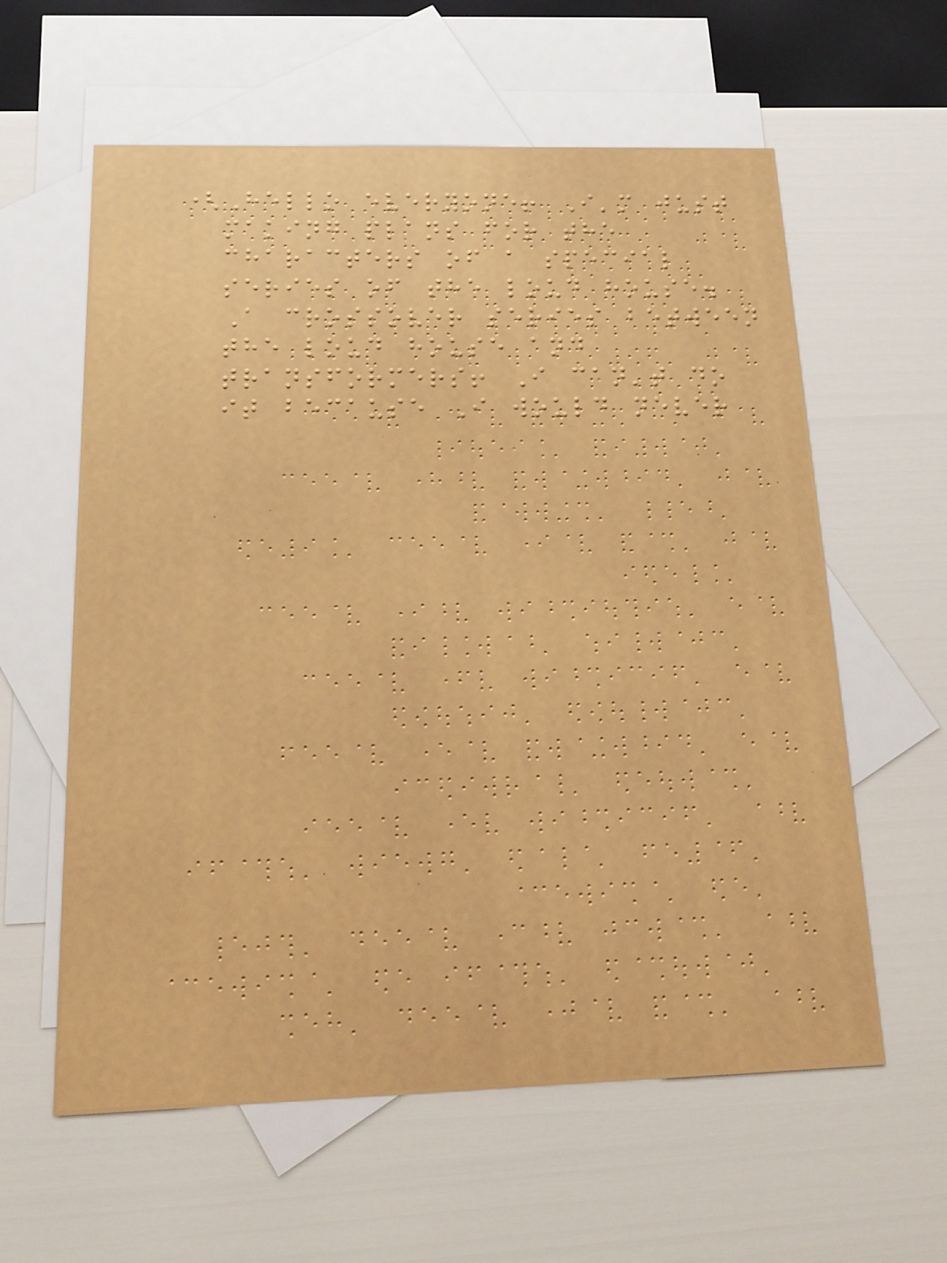(Hello everyone! I'm just
making plans for the
characters of a special
series of the loud house.
A crossover series between
the loud house and
transformers! I can't do
it because I would never
